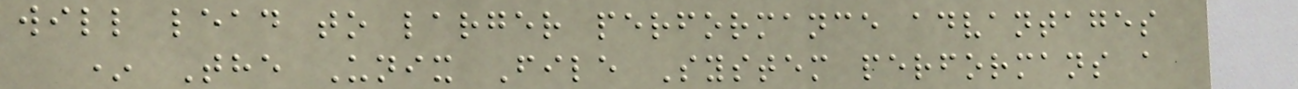will lead to larger performance advantages
* The Unix File System performans a
